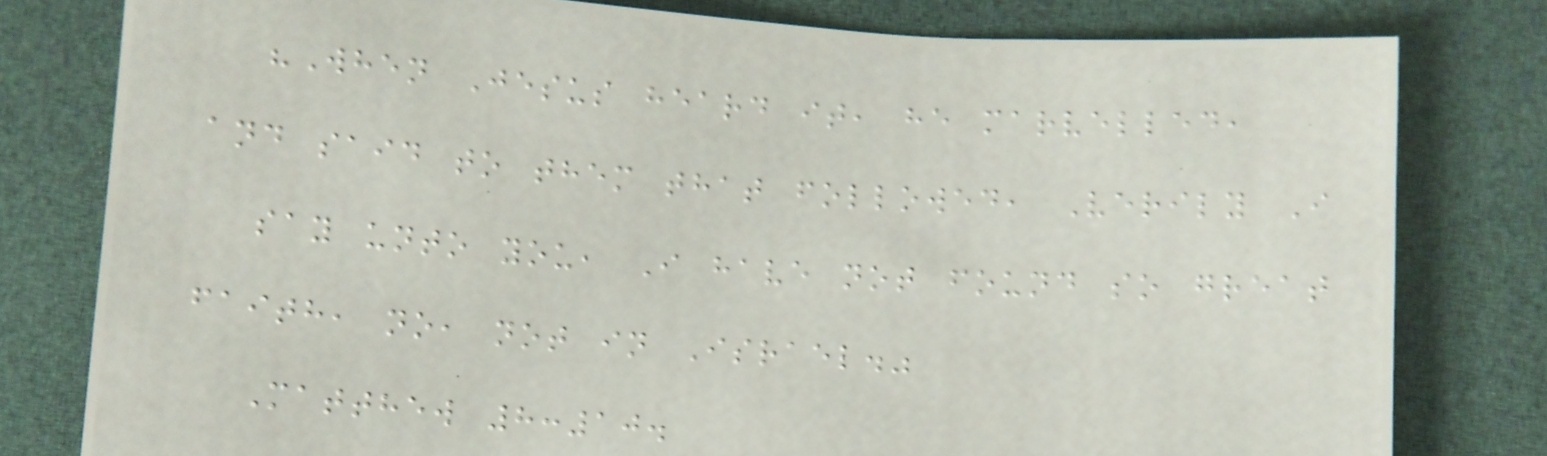"When Jesus heard it, he marvelled,
and said to them that followed, Verily I
say unto you, I have not found so great
faith, no, not in Israel."
Matthew 8:10.
